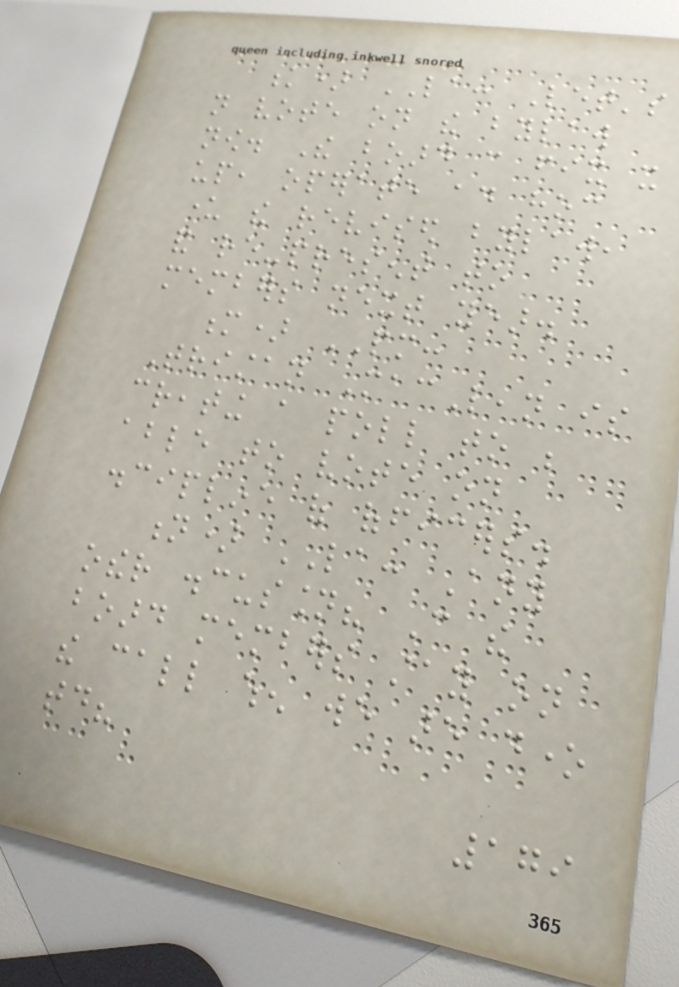k) LA: Let's
not vote on the bylaw
now. The board can fix it
up, operate ad hoc
under the revised bylaw,
and re-present to
members next year.
m) PM:
Tristan MacLean is
creating a poll to be
able to vote on
discipline of officers.
n) LA: Any
other discussion? Can the
board members stay on
the call when we are done
today?
179
